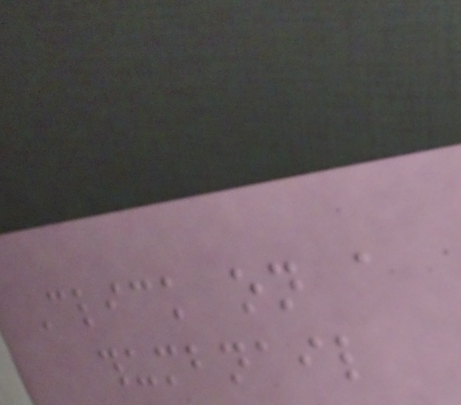Click on a
thumbnail
